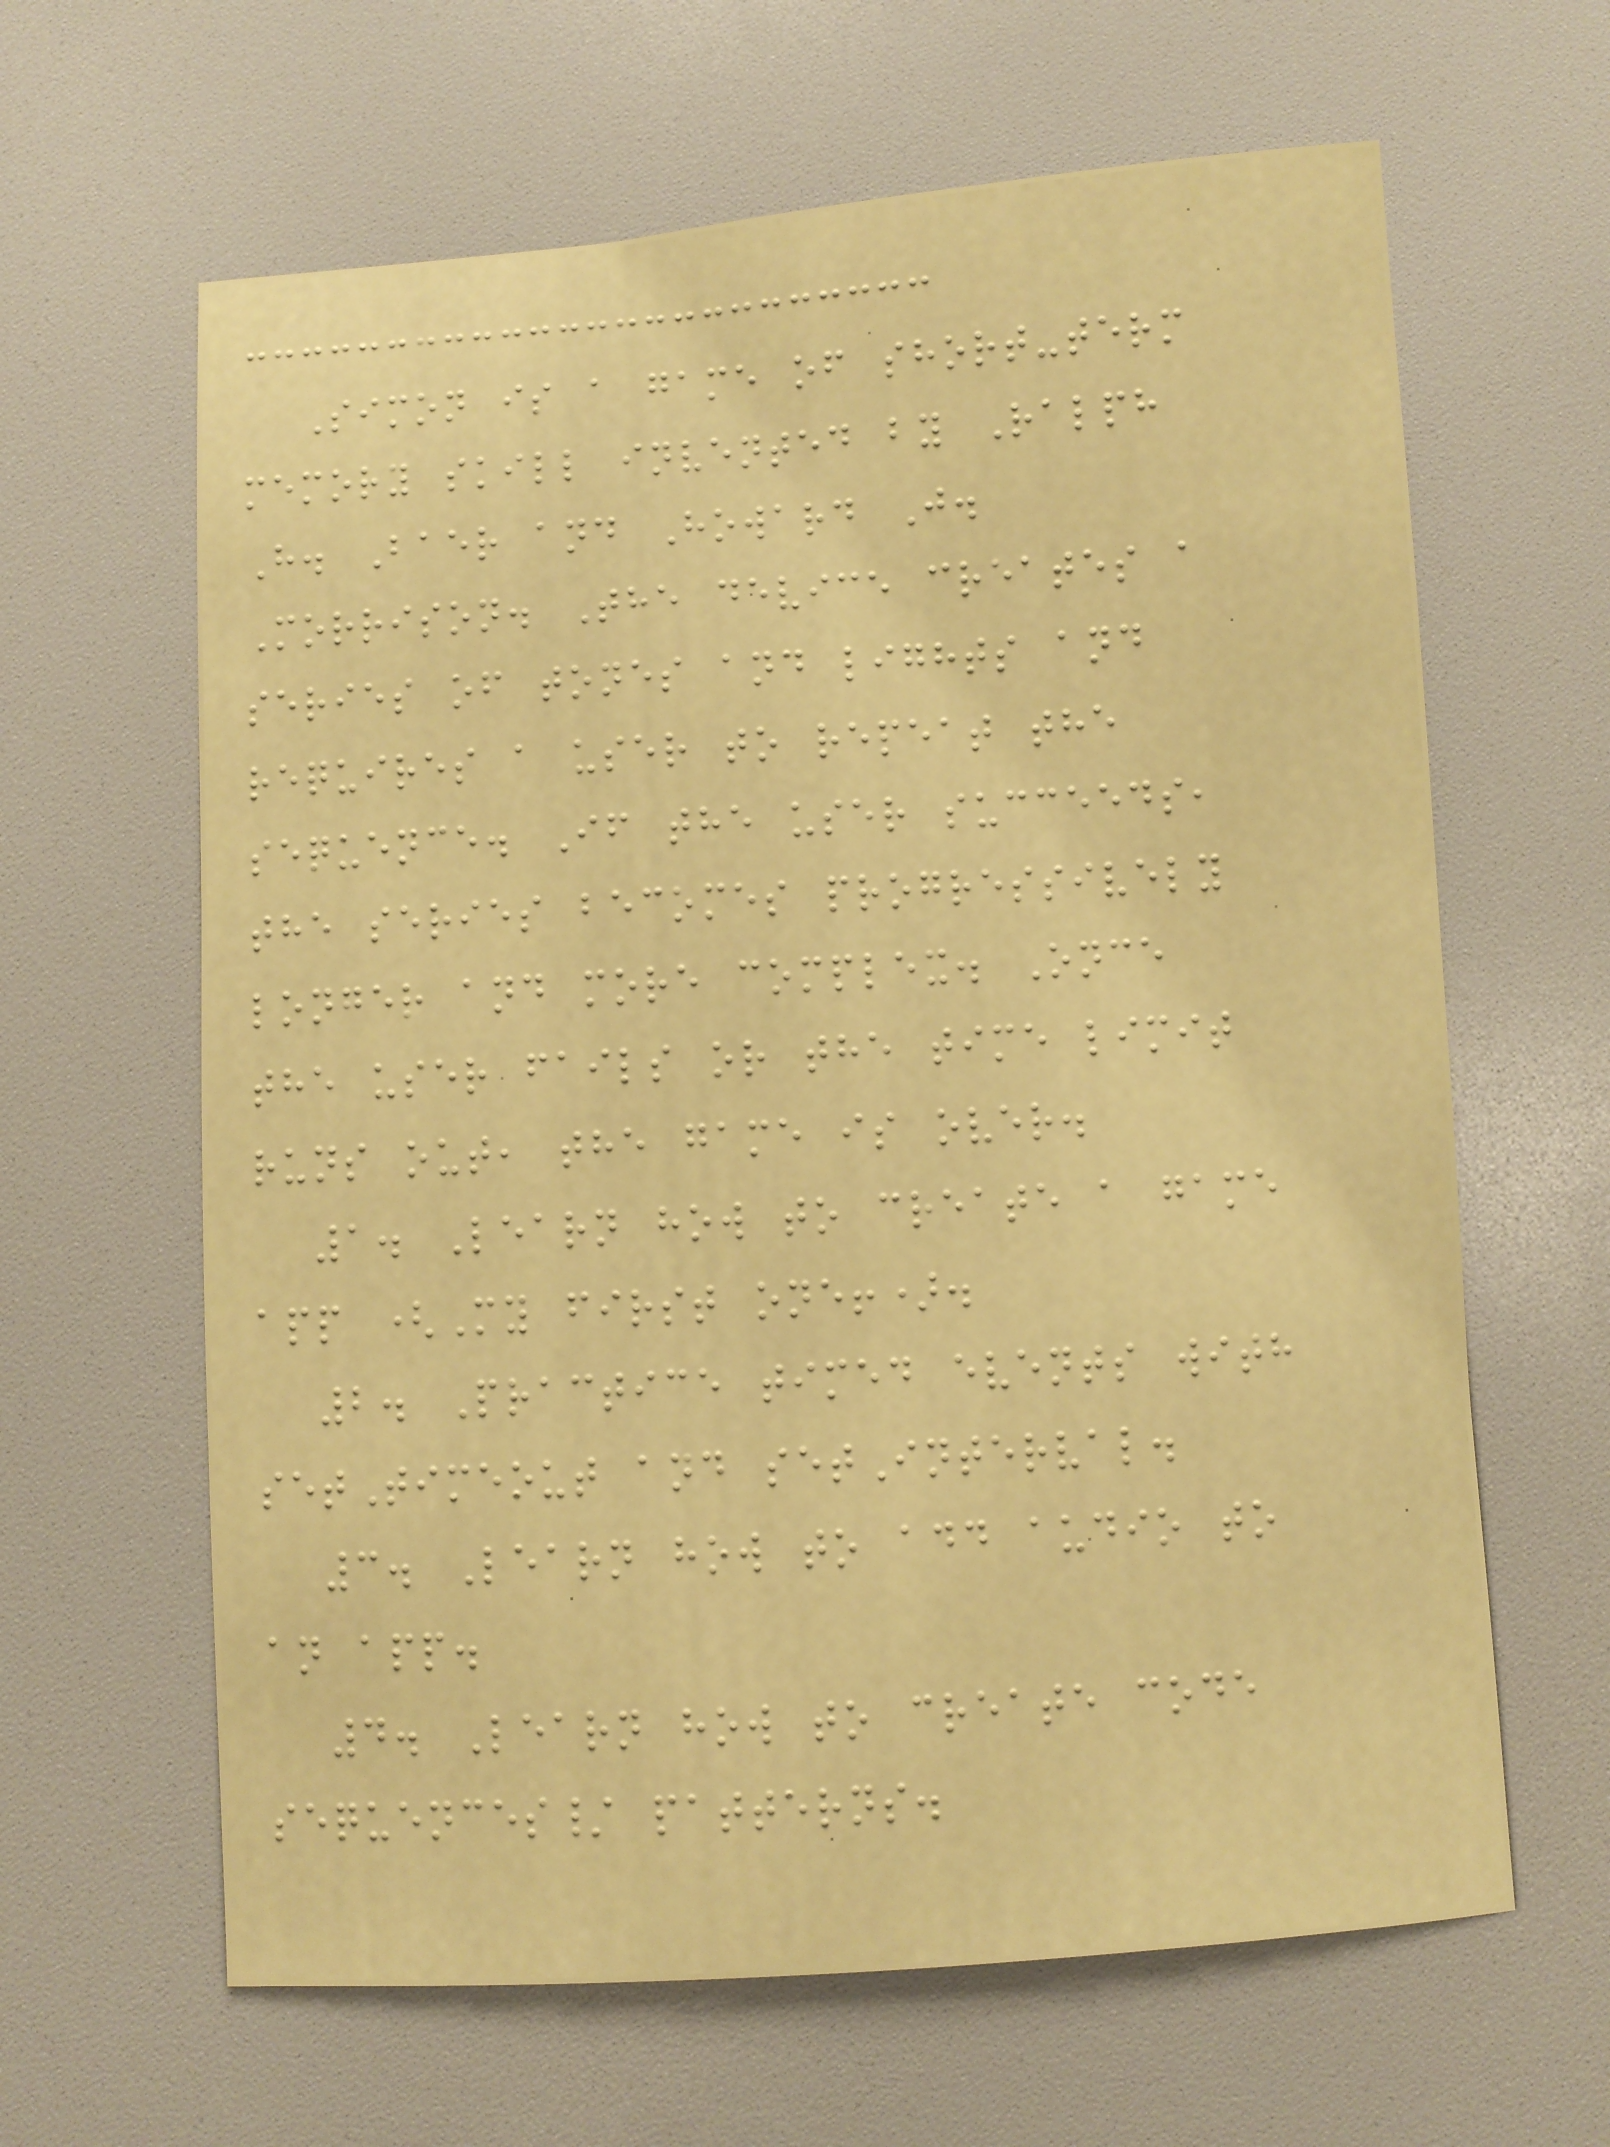Simon is a game of short-term
memory skill invented by Ralph
H. Baer and Howard J.
Morrison. The device creates a
series of tones and lights and
requires a user to repeat the
sequence. If the user succeeds,
the series becomes progressively
longer and more complex. Once
the user fails or the time limit
runs out, the game is over.
1. Learn how to create a game
app (My first one!).
2. Practice timed events with
setTimeout and setInterval.
3. Learn how to add audio to
an app.
4. Learn how to create code
sequences/ patterns.
